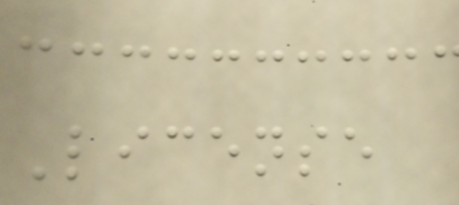License
